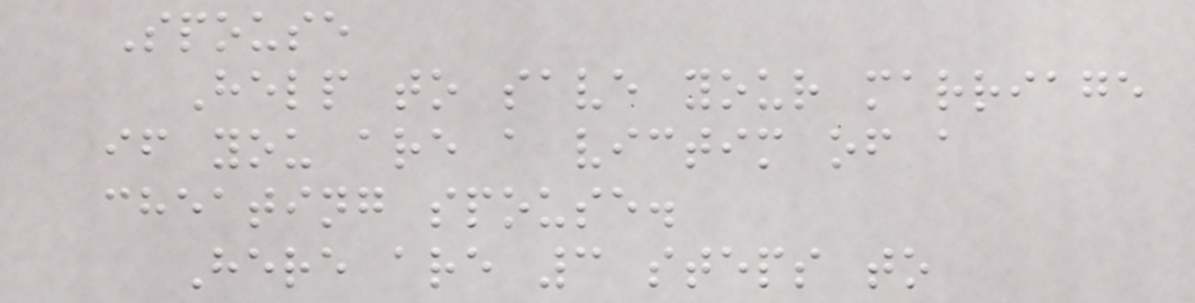Spouse
Help to save your marriage
if you are a victim of a
cheating spouse.
Here are 3 steps to
